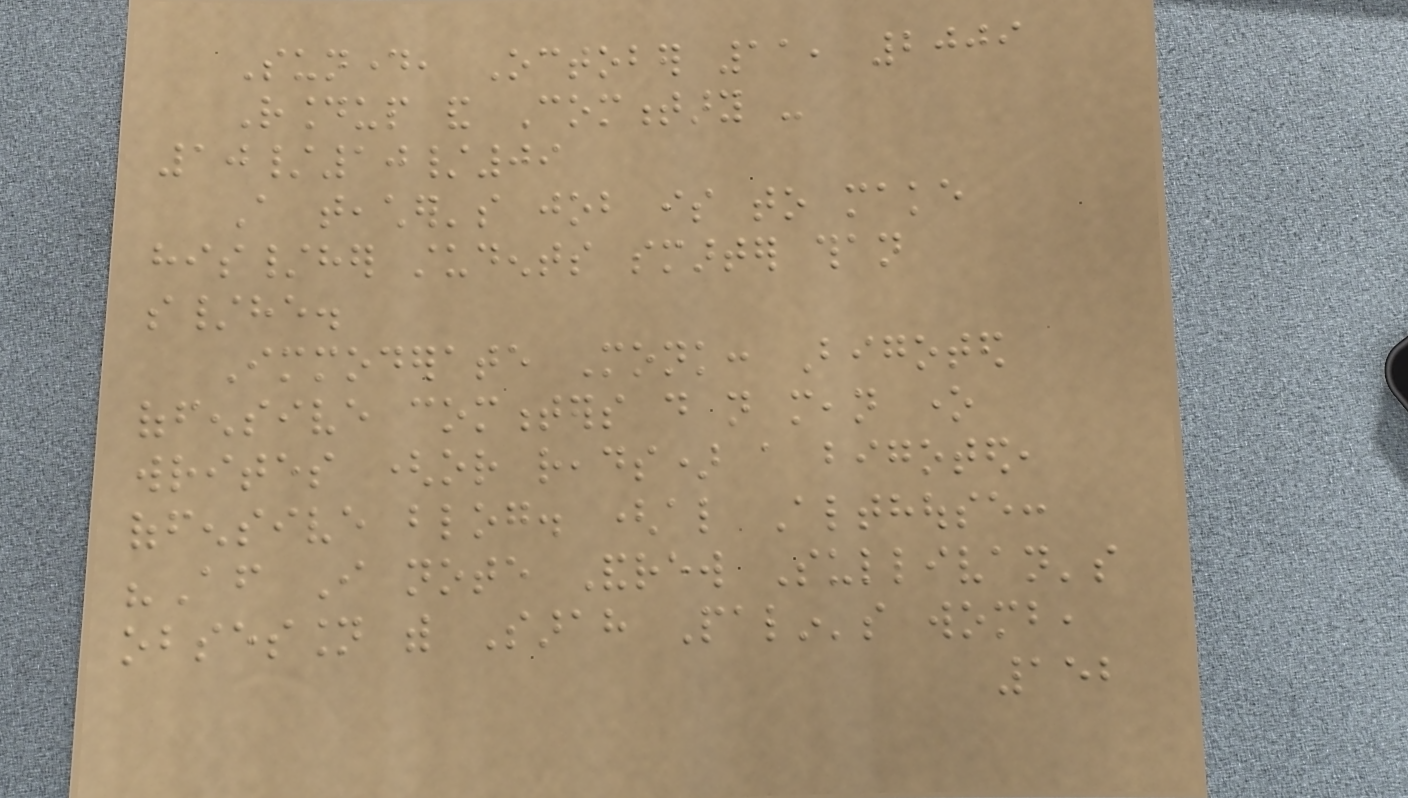Sunday, October 11, 2009
Roundup and Commentary -
10/10/09
A teacher's job is to make
his/her students smarter than
s/he.
Immoderate Monk: Bigoted
offensive commenters do not mean one
writes (or reads) a bigoted,
offensive blog. (also Althouse:
"After I note Andrew Sullivan's
obsession with Sarah Palin's womb,
152
